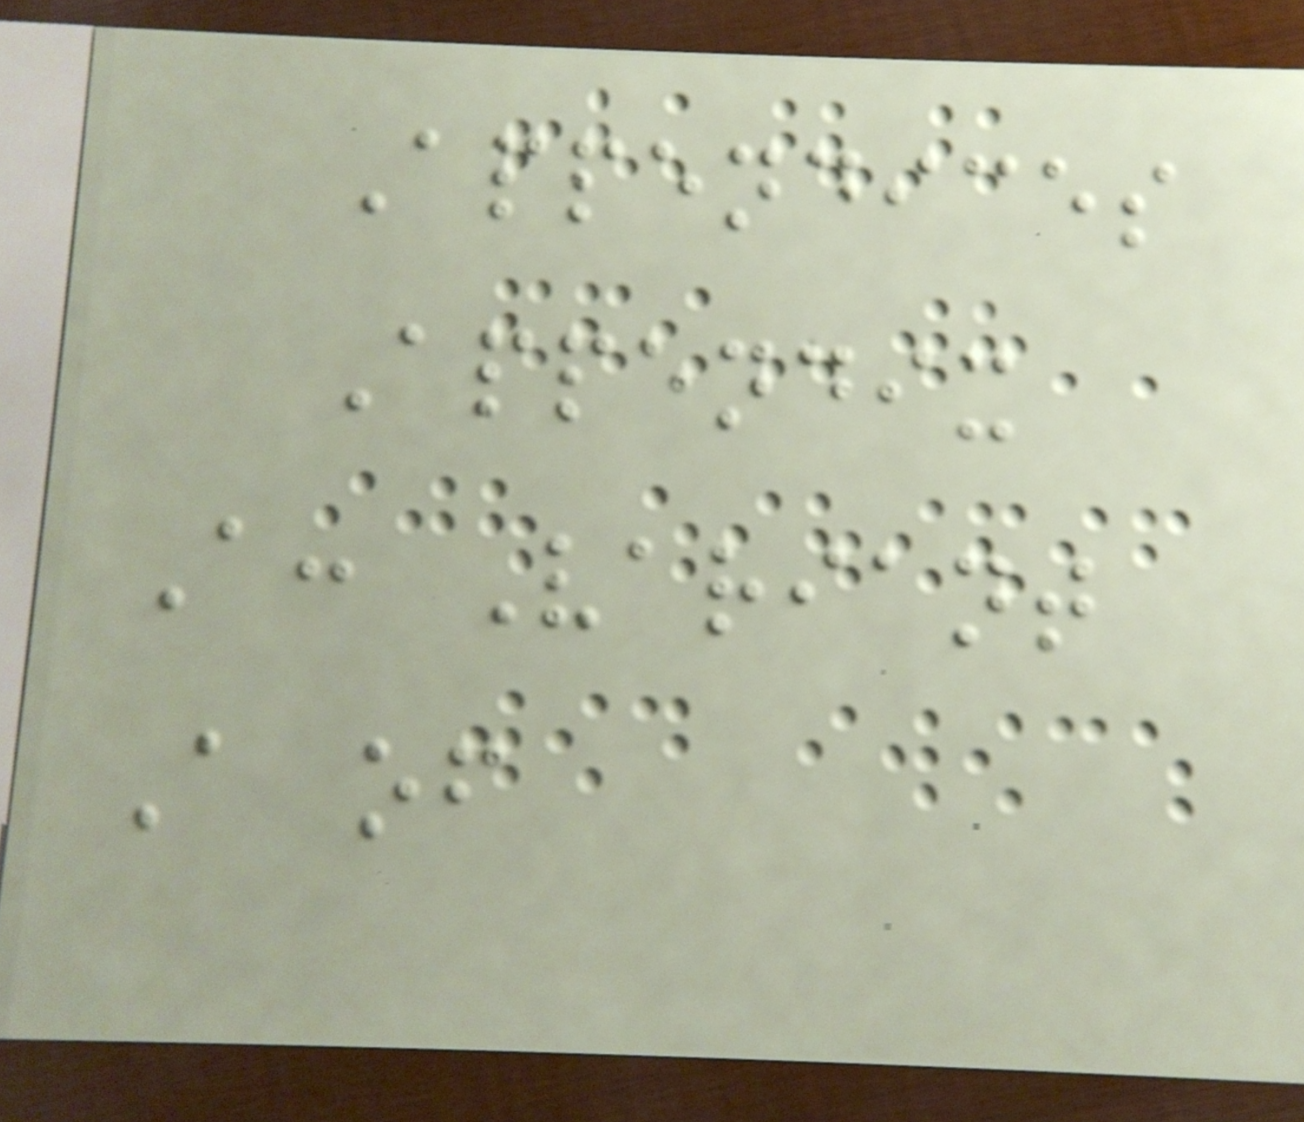Appendices
Appendix
A: Variant
A of
